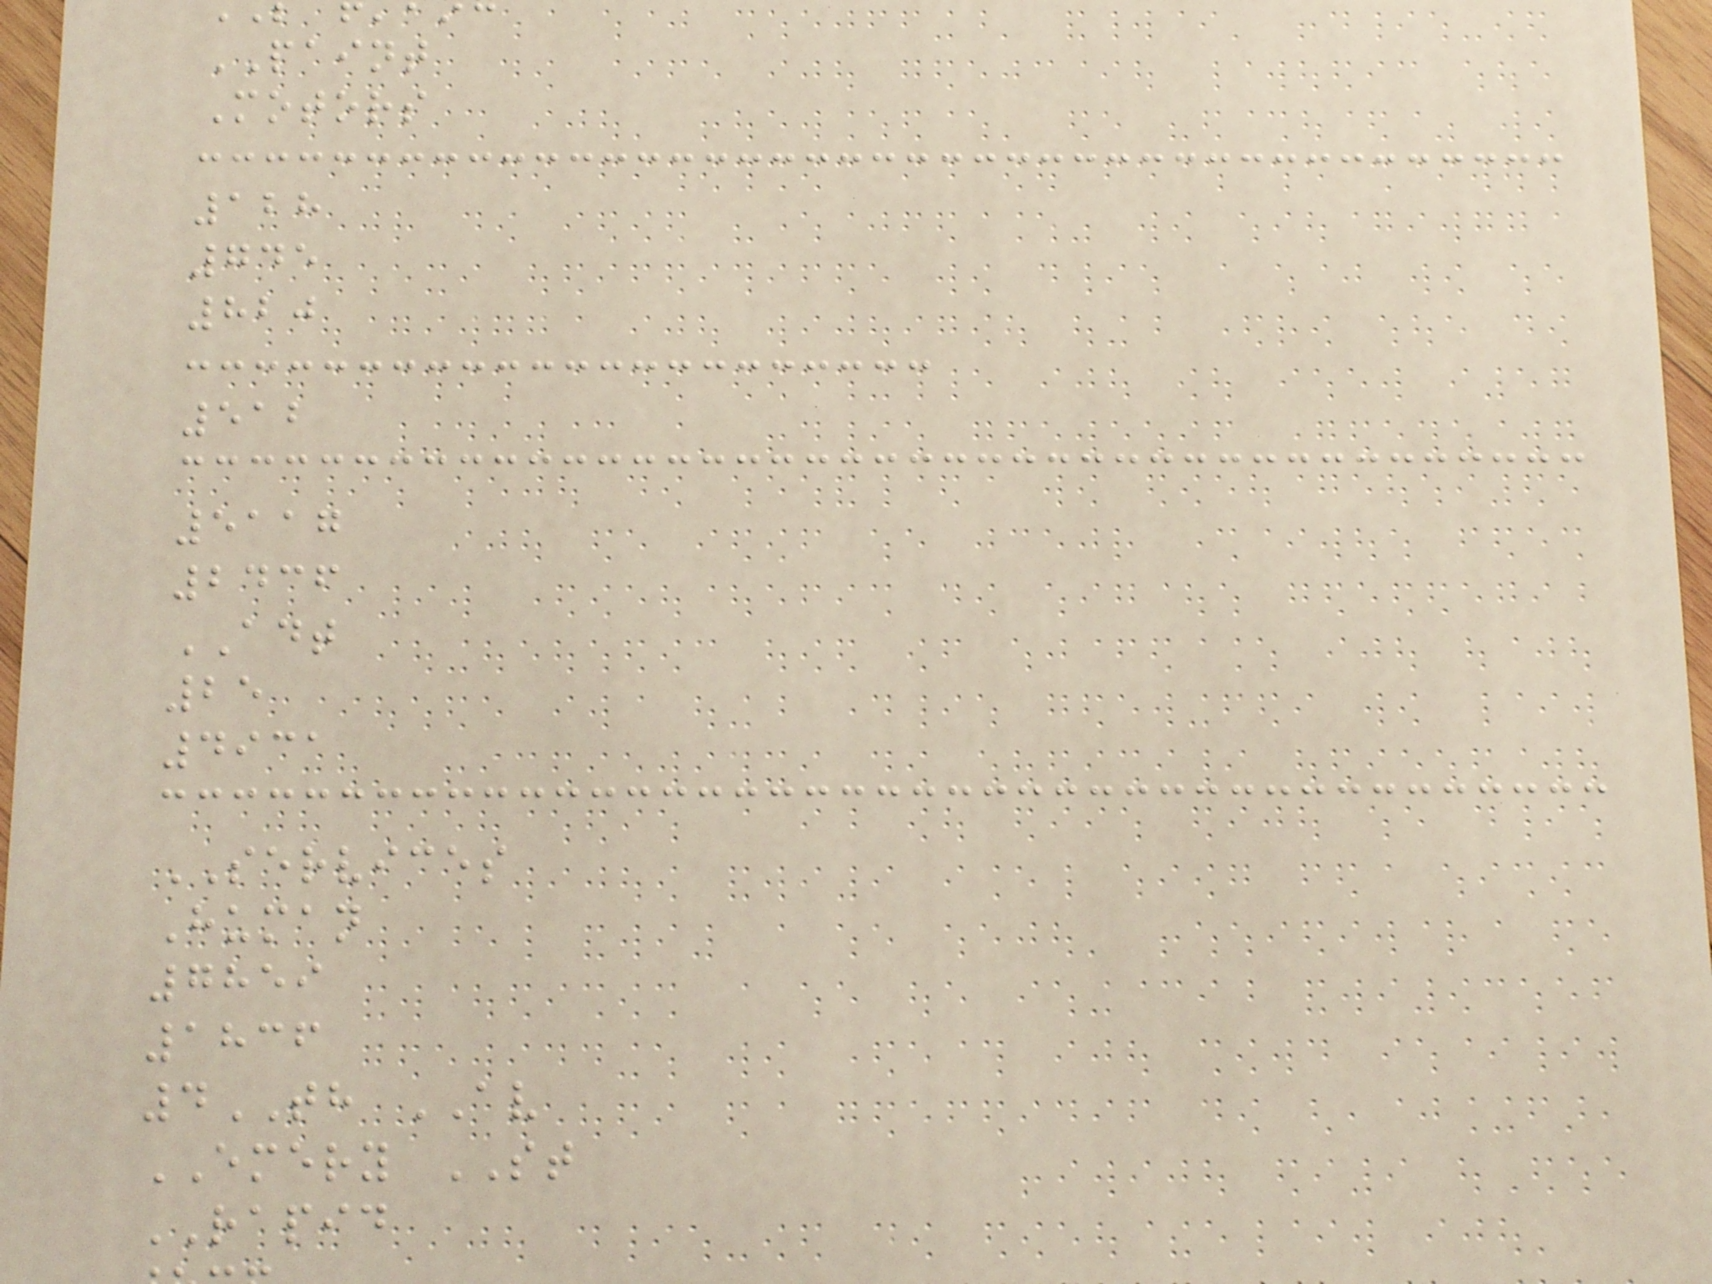PAINT
Motors
128
745
820
512
5117
2436
ADT
25
4931
SERVICES
Human
7859
1836
4TH AV
EMERY ST
RAPID
